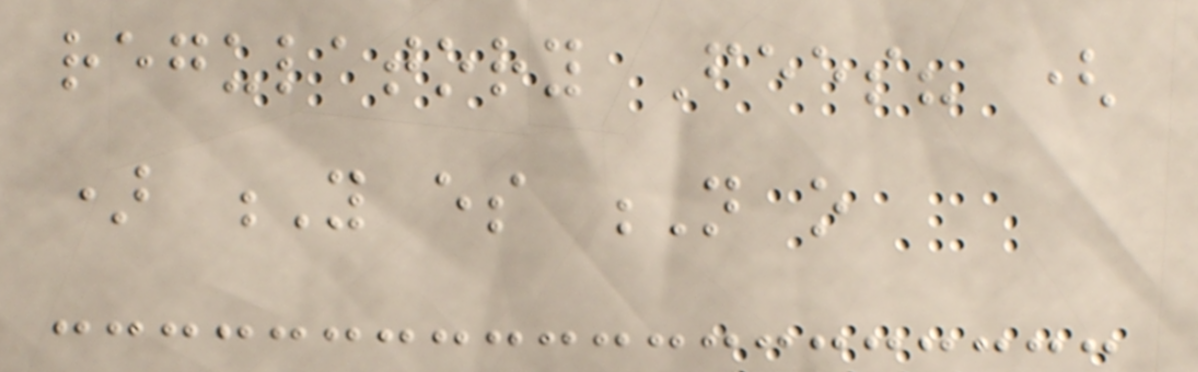regulatory Fees? (
) Y es N o
